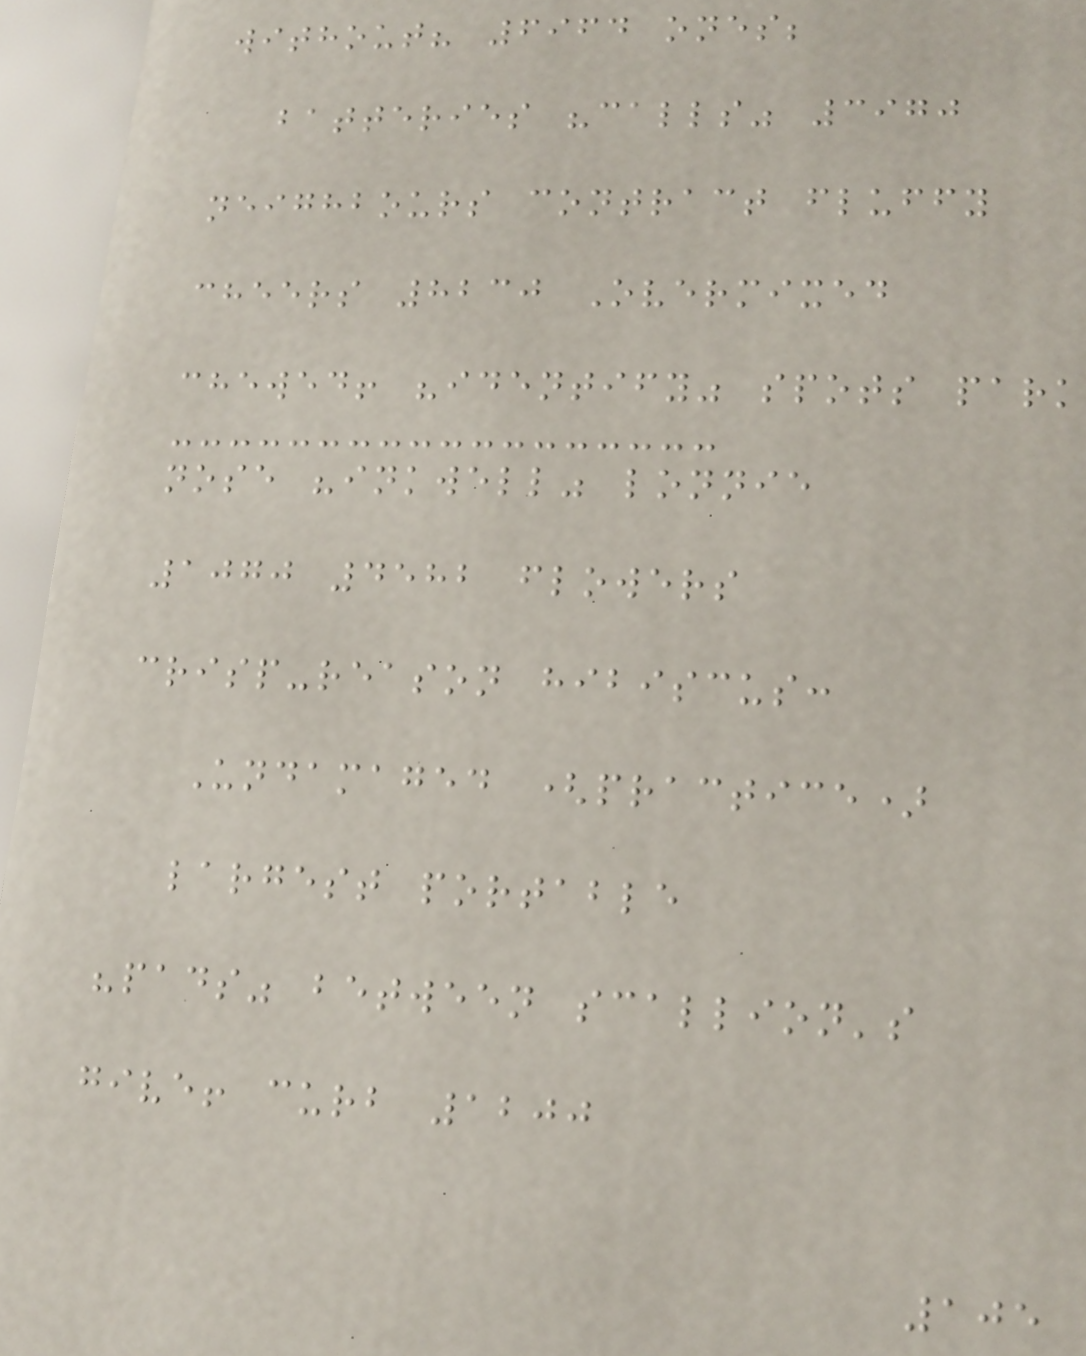without? 6964 ones;
batteries "calls" 3970
neighbours contract fluffy
cheers 8230 Overmixed
chewed! "identify" spots park
nose "inkwell" lonnie
1070 4582 flowers
crisp-reason hibiscus:
Undamaged (practice)
largest portable
"pads" between scallion's
give! curb 1200
105
